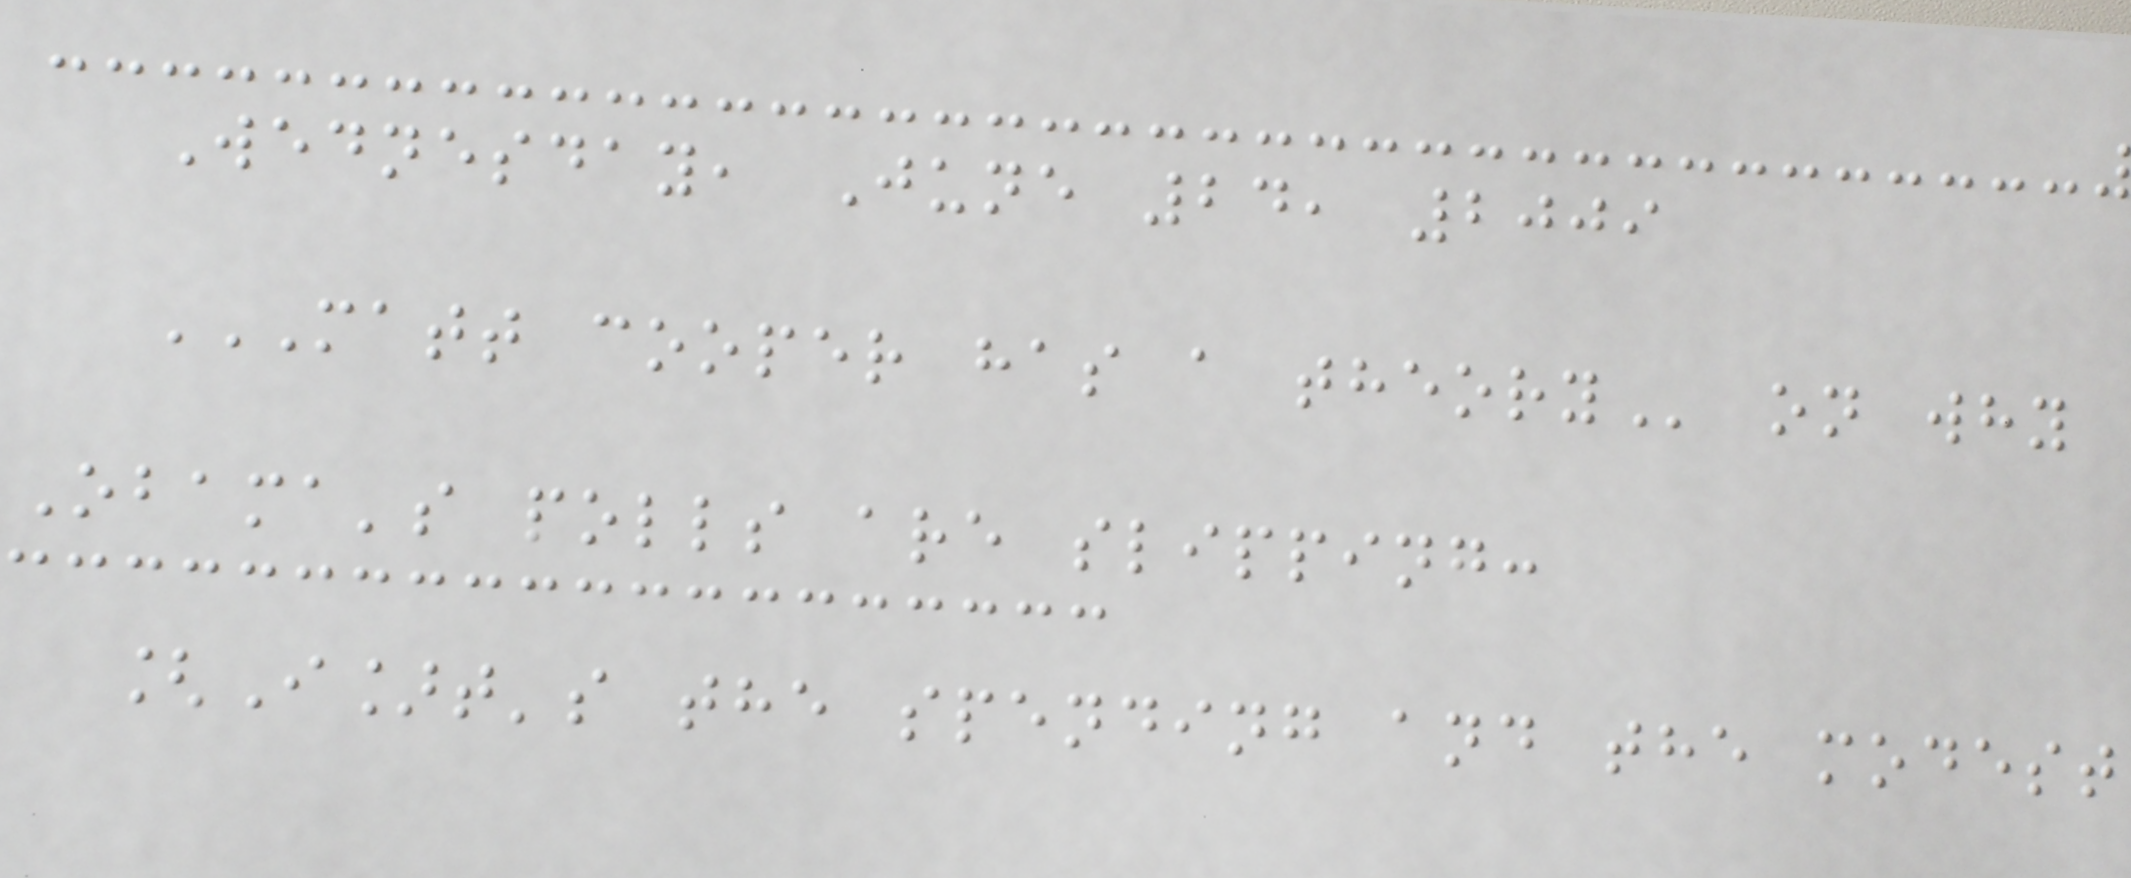Wednesday, June 24, 2009
MATT COOPER HAS A THEORY on why
Obama's polls are slipping:
[I]t's the spending and the modest
